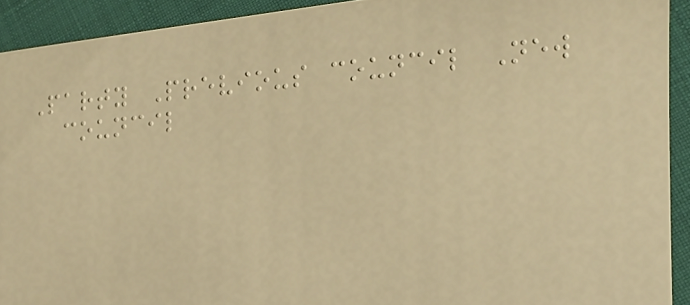Party Previous council New
council
